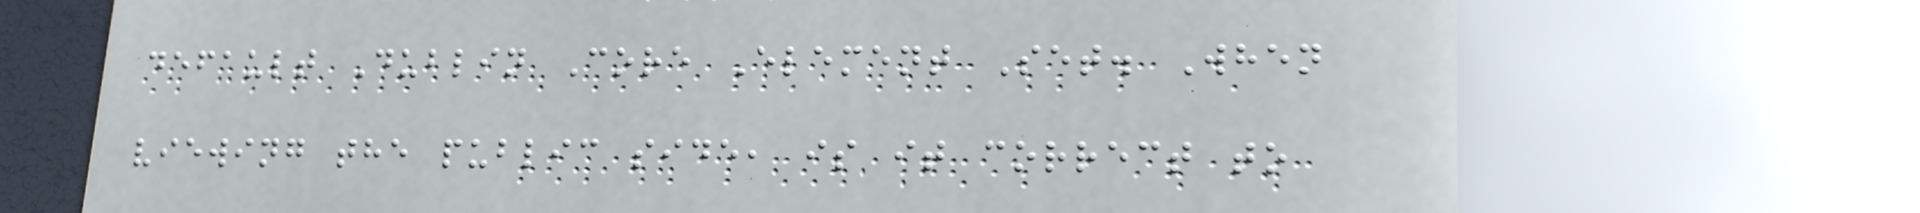default Dublin Core Element Set. When
viewing the public side, is it correct to
